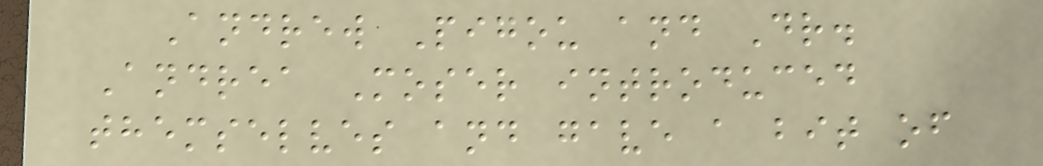Andrew Pigou and Dr.
Andrea Moser introduced
themselves and gave a bit of
